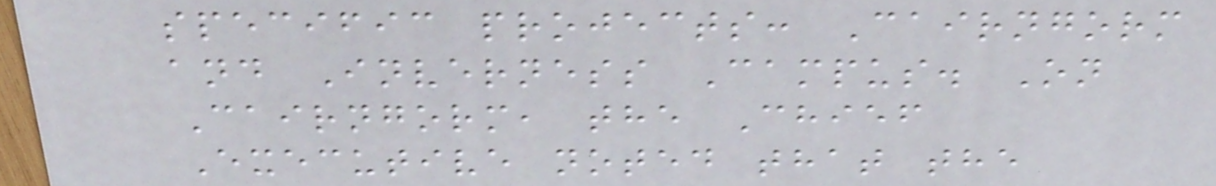specific projects: Cairngorm
and Inverness Campus. On
Cairngorm, the Chief
Executive noted that the
